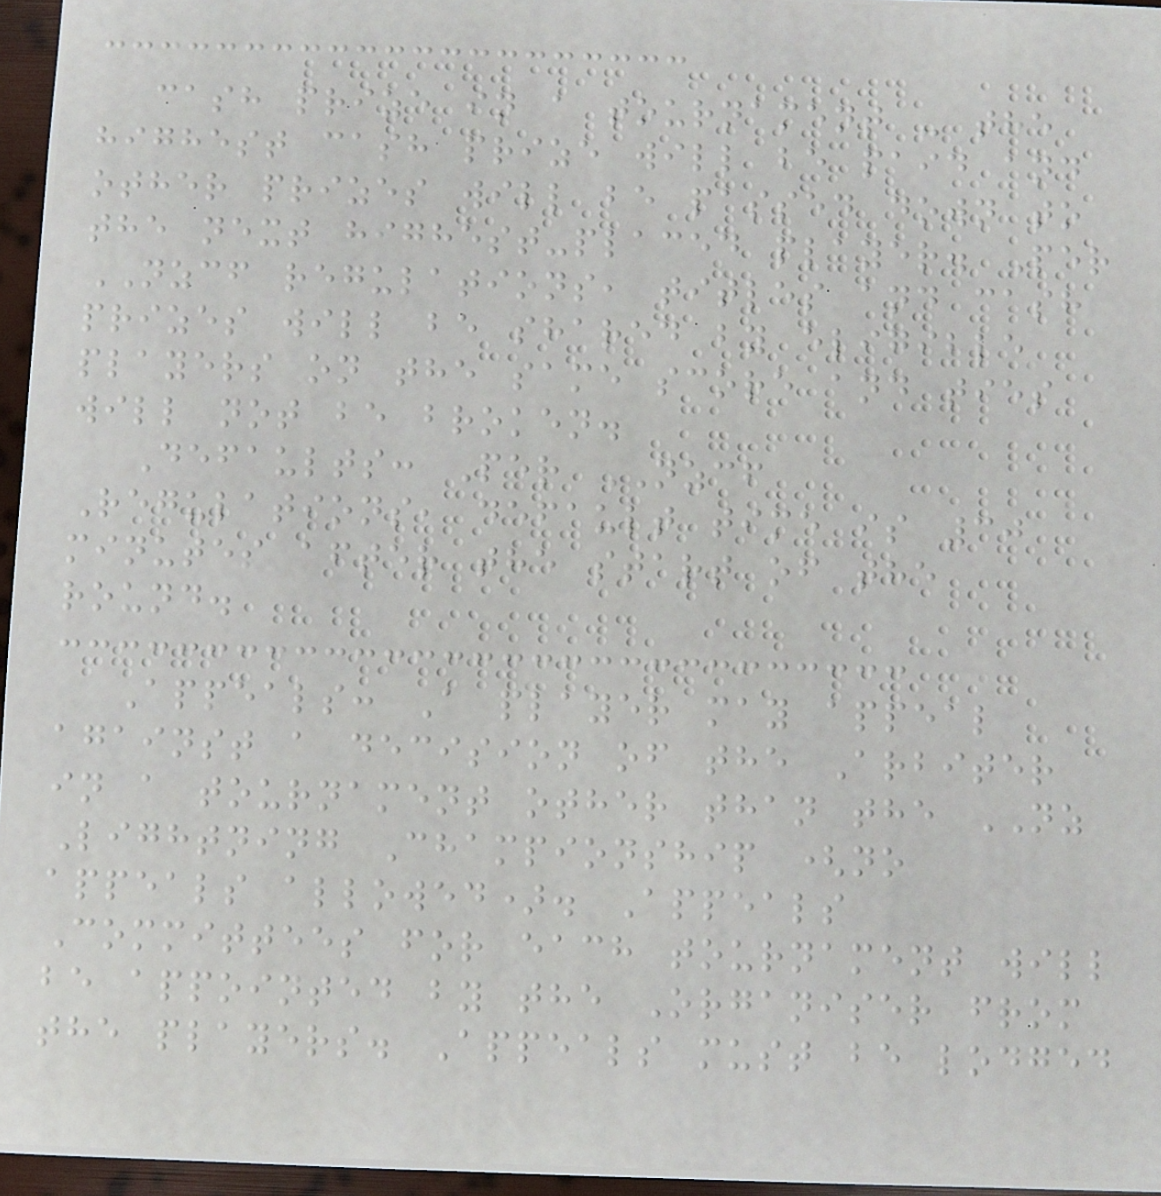cash prize in a tournament - the
highest cash prize will be paid and
other prizes will be passed down to
the next highest-placed player. Per
NZCF regulations, titles and cash
prizes will be shared by eligible
players on the same score and ties
will not be broken.
Defaults: Per NZCF
Regulations, default time is 30
minutes after the start of the
round.
Appeals: A player may appeal
against a decision of the Arbiter
in a tournament other than the NZ
Lightning Championship (no
appeals allowed). Appeals
Committees for each tournament will
be appointed by the Organiser from
the players. Appeals must be lodged
